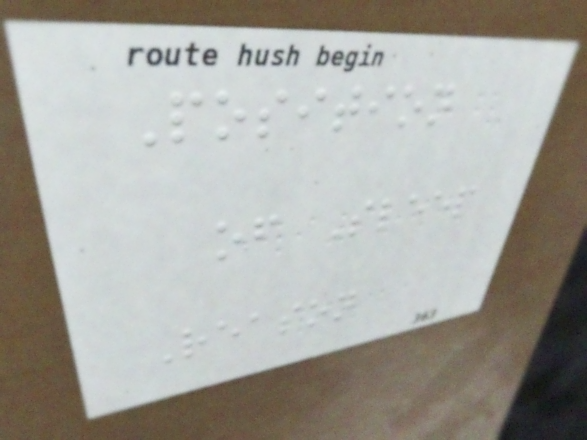Position
of Sleep
Reason
